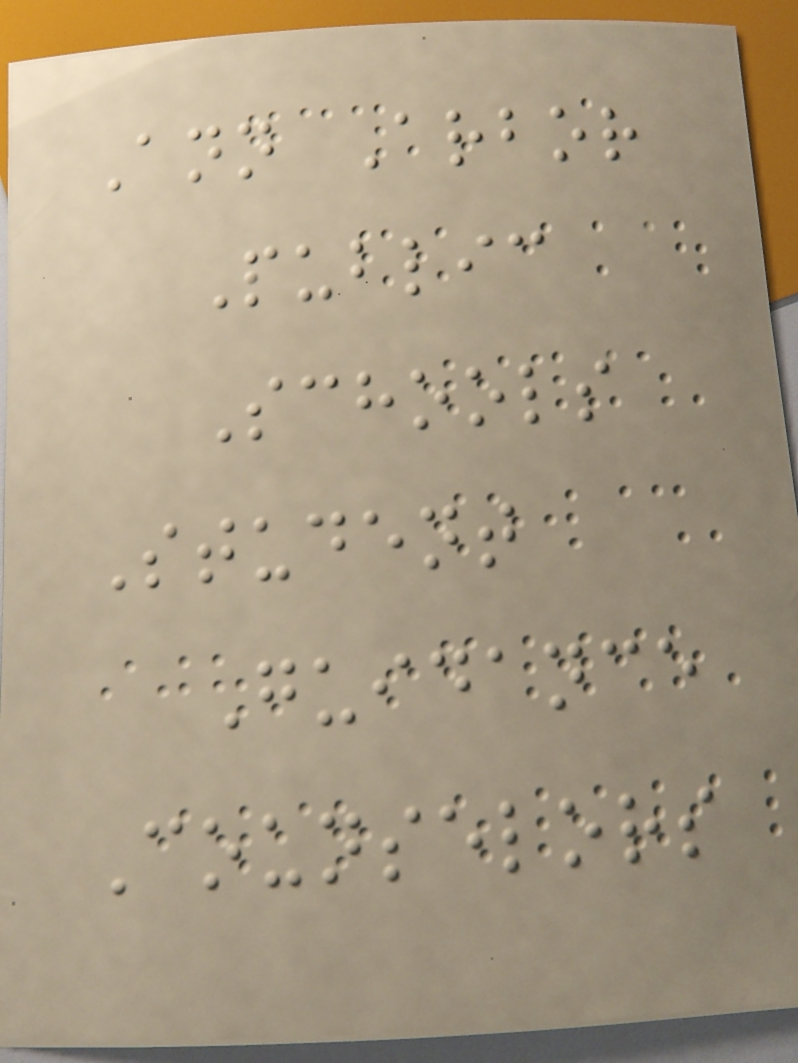Ann Arbor
Public
Schools
Student
Guidance
Counselors
